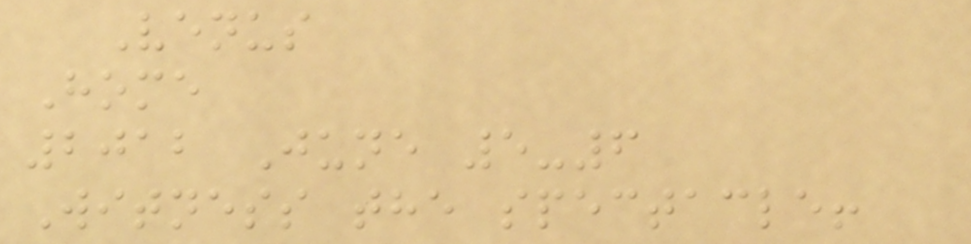Venus
Home
2012 June 5-6
Witness the spectacle!
